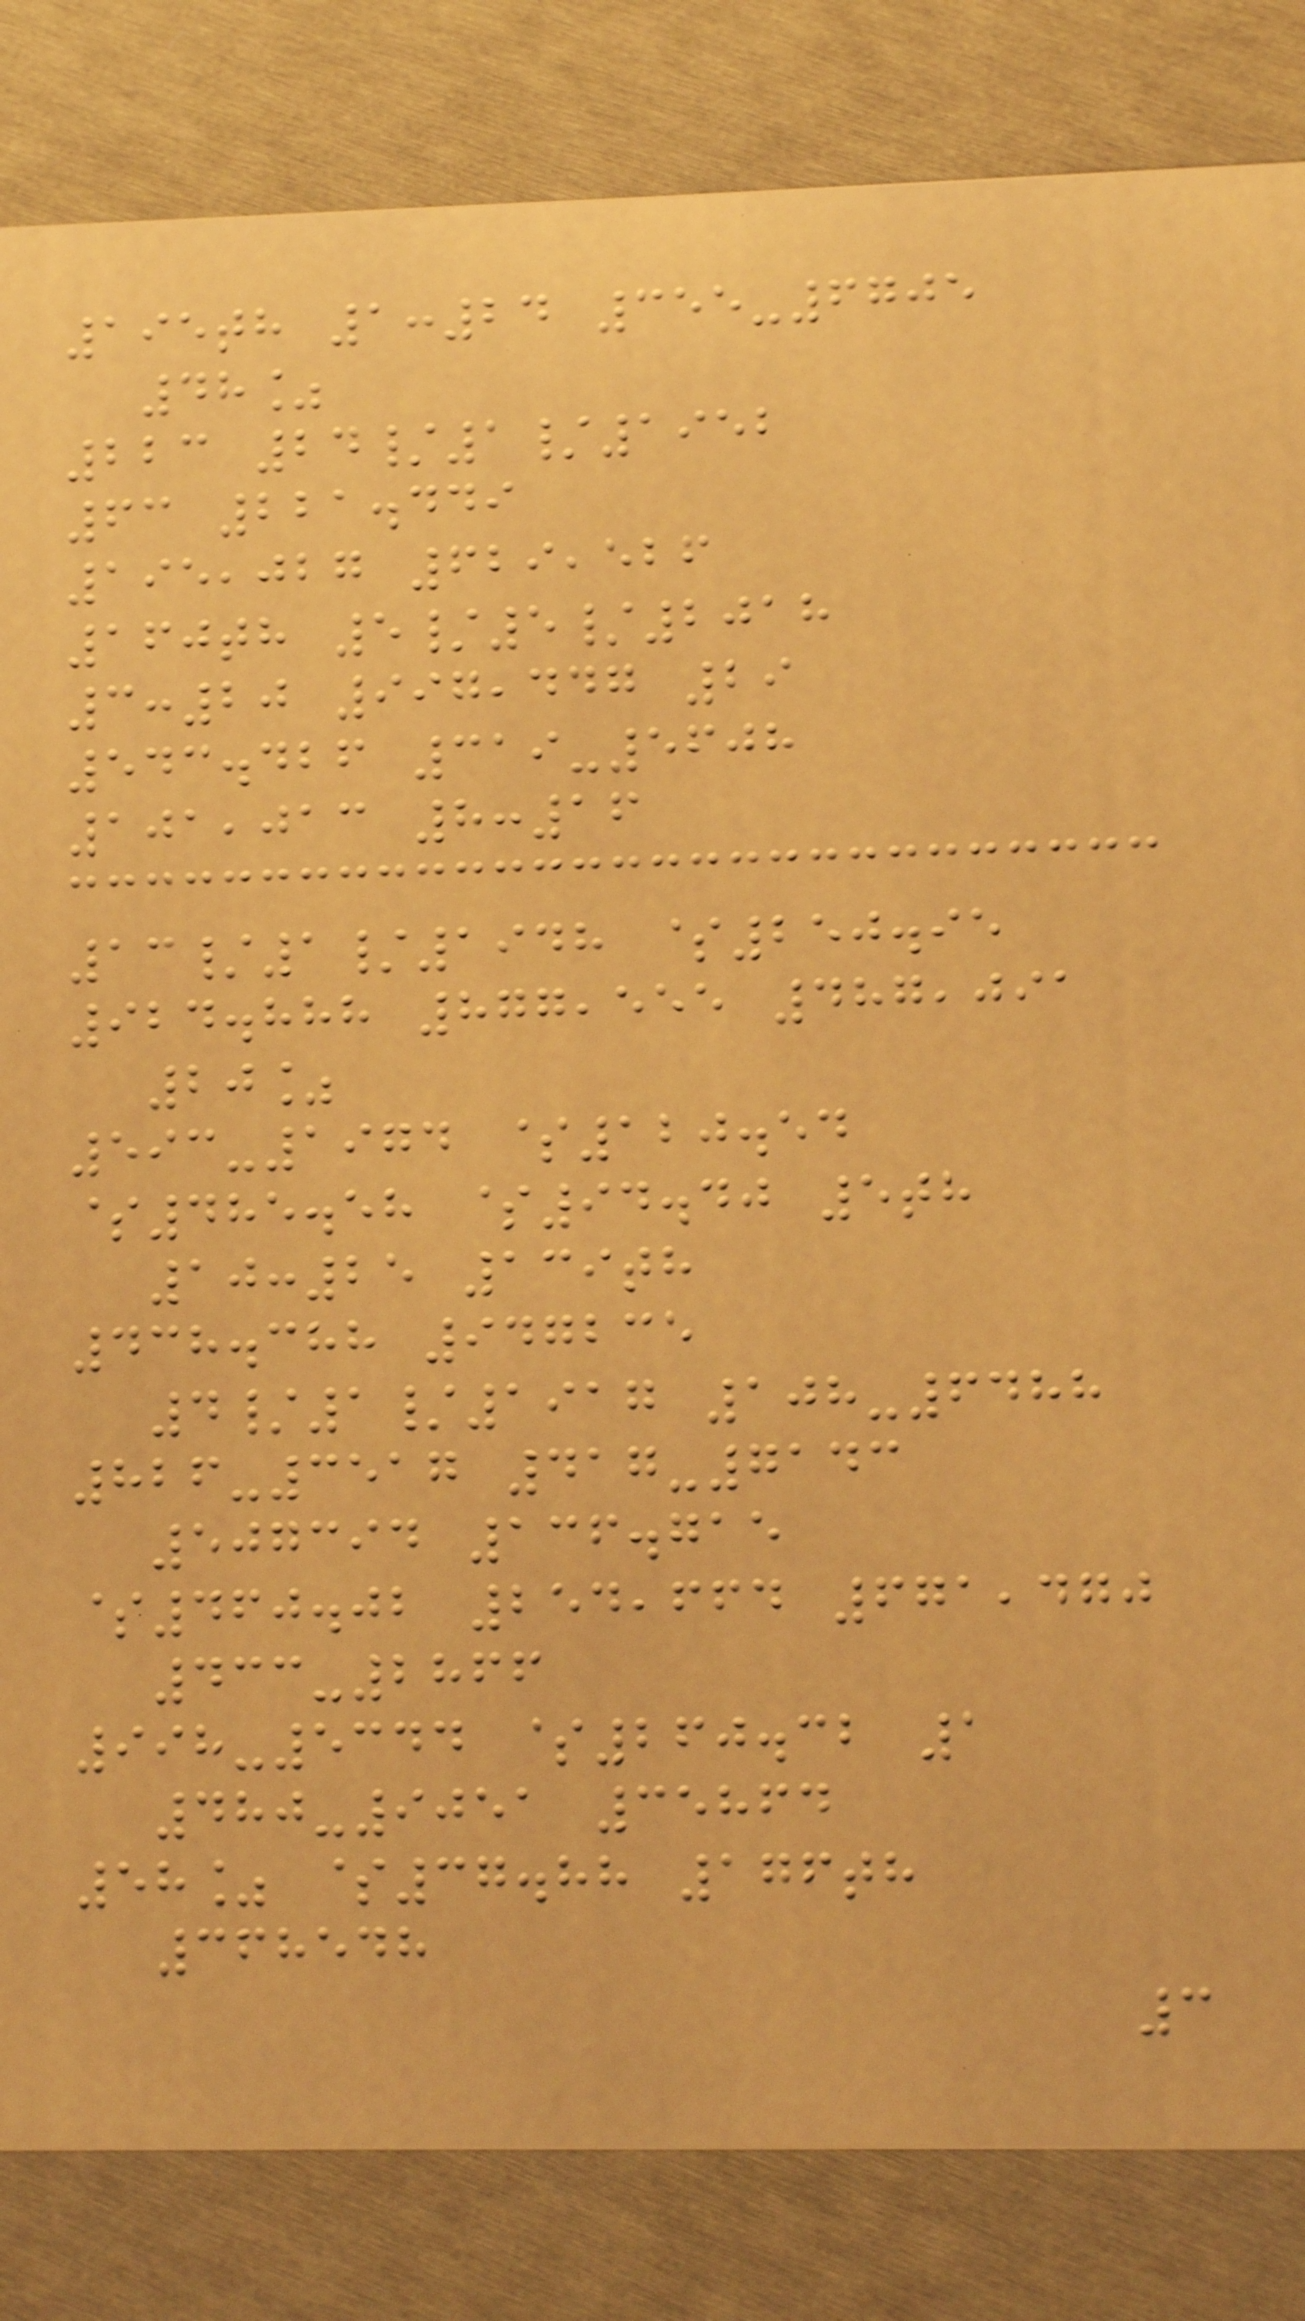195th 1:24 355-6705
48%
223 24/1/1952
63 221.449
195,027 629,526
160th 5/5/2018
3:20 997,447 29
543.426 319-5608
101,013 8:16
13/1/1948 $250.95
924.888 877,555 487,091
20%
593-1974 $120.54
$485.58 $94.40 5th
10:25 139th
438.388 947235
4/1/1917 108-6488
826-3517 417-7143
507394 136.715
$460.02 254,664 671,470
433-2866
998-5344 $260.32 1
480-9051 35864
58% $37.88 176th
368548
3
